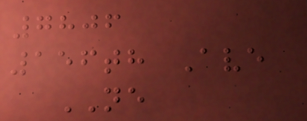7806
156th Ave
NE
